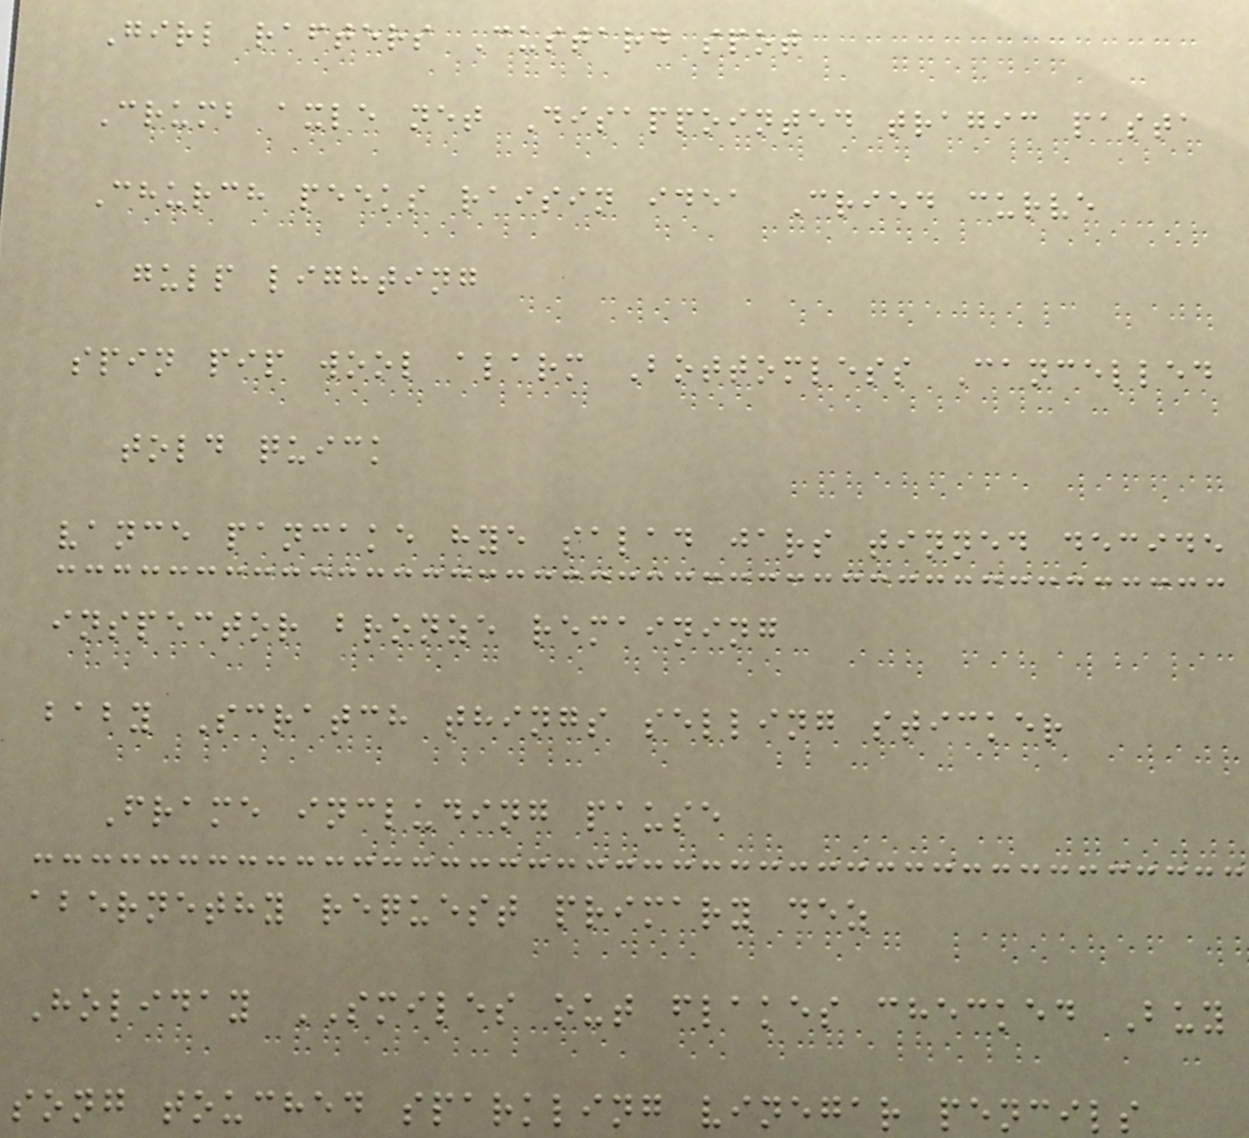Girl rafters Custard spot
Crumb axle net Disappointed tragic pasta
Church peeks raisin idea Cried curve
gulp lighting
spin pip wool alarm Bottomless Cancelled
told quick
vance pancake hye salad jars tinned decide
inspector bronze remaining
baby Scratch things selling sticker
Frame including pause
abernethy request primary dez
Holiday SMILES out flakes checked Buy
song touched sparkling vinegar pencils
